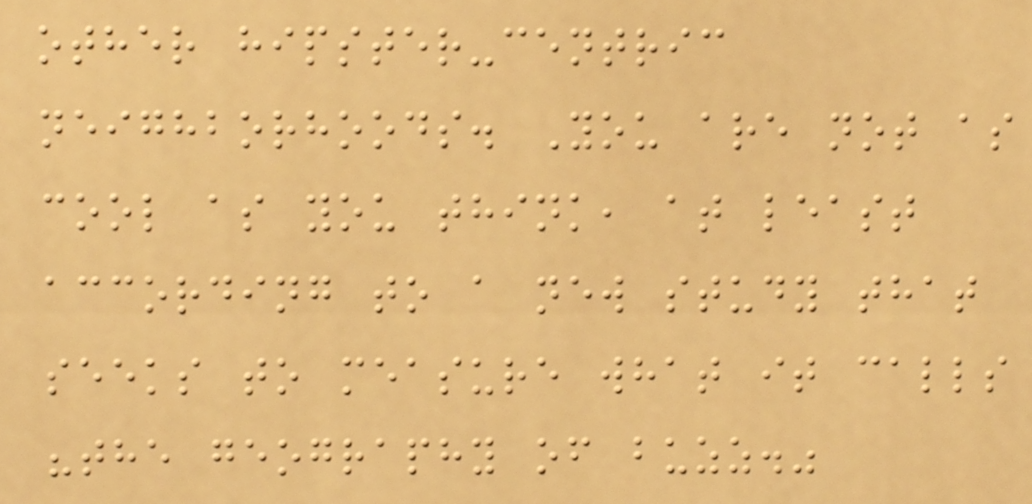other hipster-centric
neighborhoods. You are not as
cool as you think, at least
according to a new study that
seeks to measure what it calls
"the geography of buzz."
